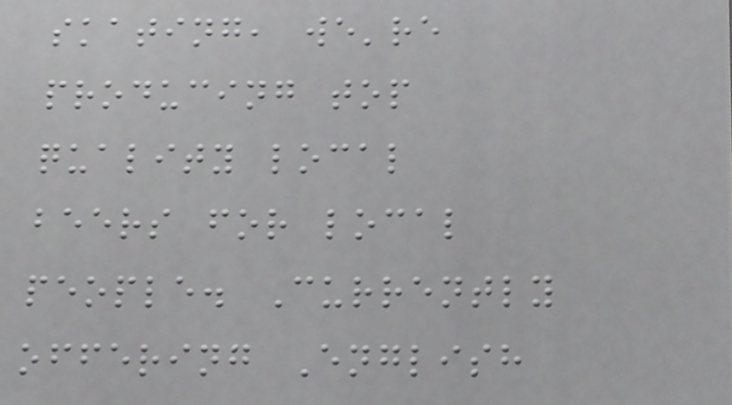skating, we're
producing top
quality local
beers for local
people. Currently
offering English
